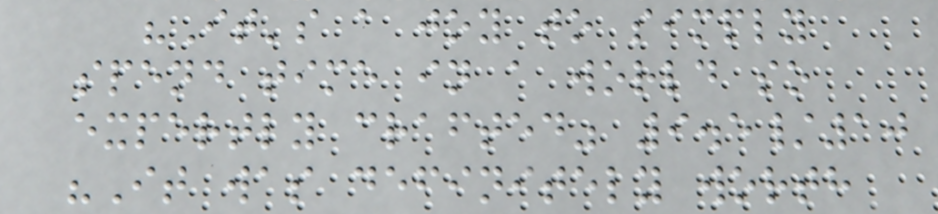"It's a joy to simply
spend time in a world so
expertly crafted" 9.5/10
"It was definitely worth
